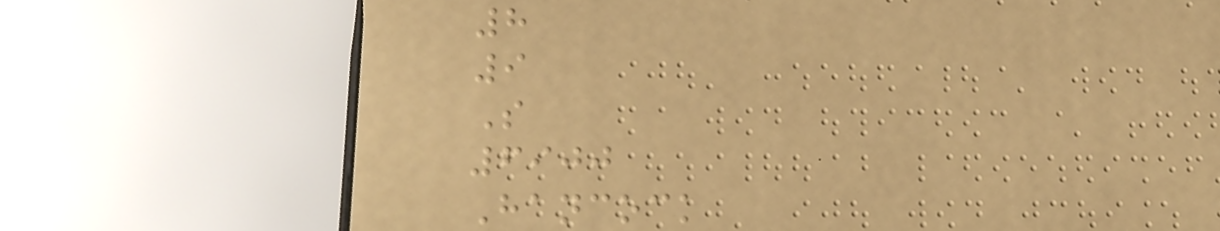8
9
S
6900
Hancock
